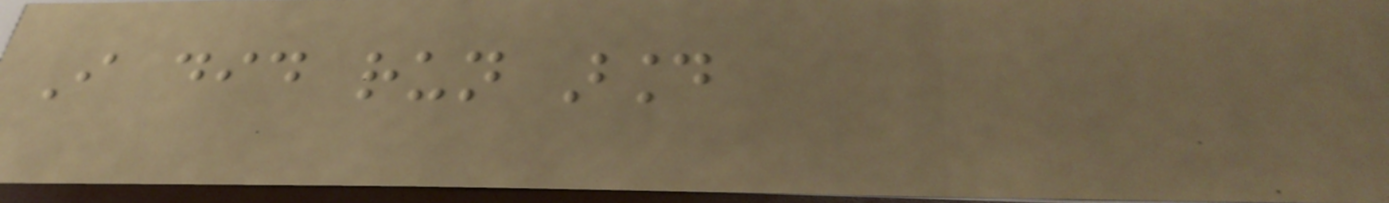I did run around
